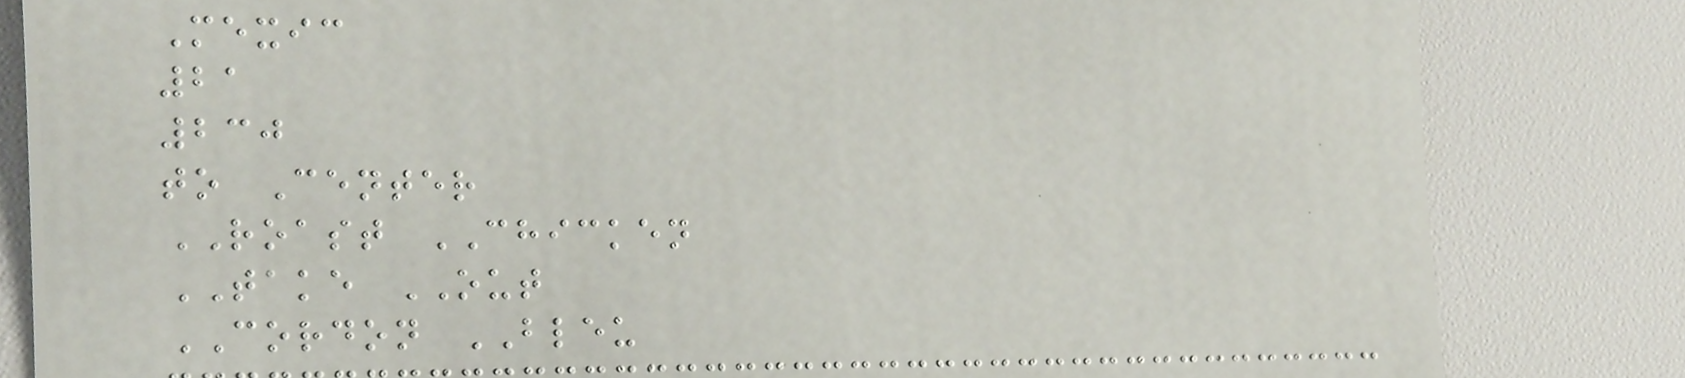Mexic
21
230
to Center
ROAST CHICKEN
TAKE OUT
CORDON BLEU
